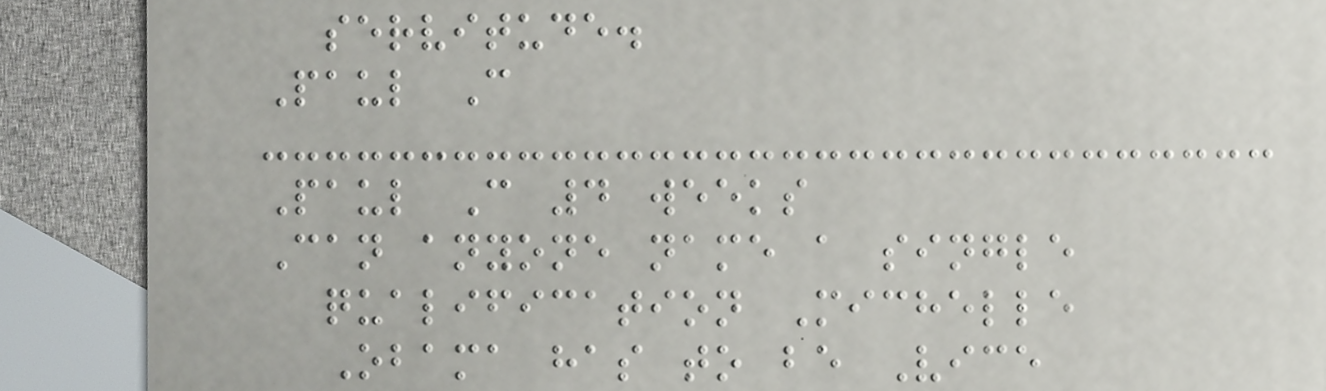servitude.
Paul C
Paul C 4 weeks
Can anyone name a single
qualification Michelle
Obama has to be Vice
